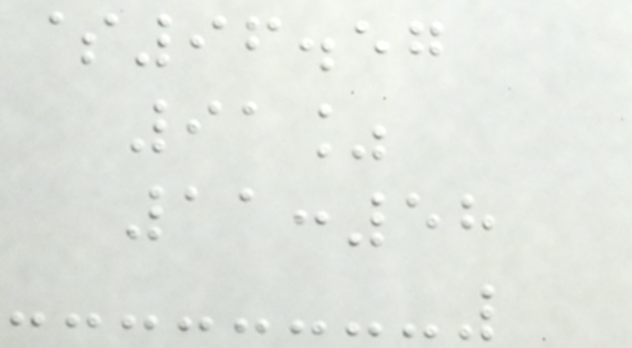$96.57
91%
11:58
